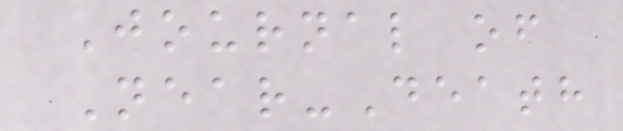Journal of
Near-Death
